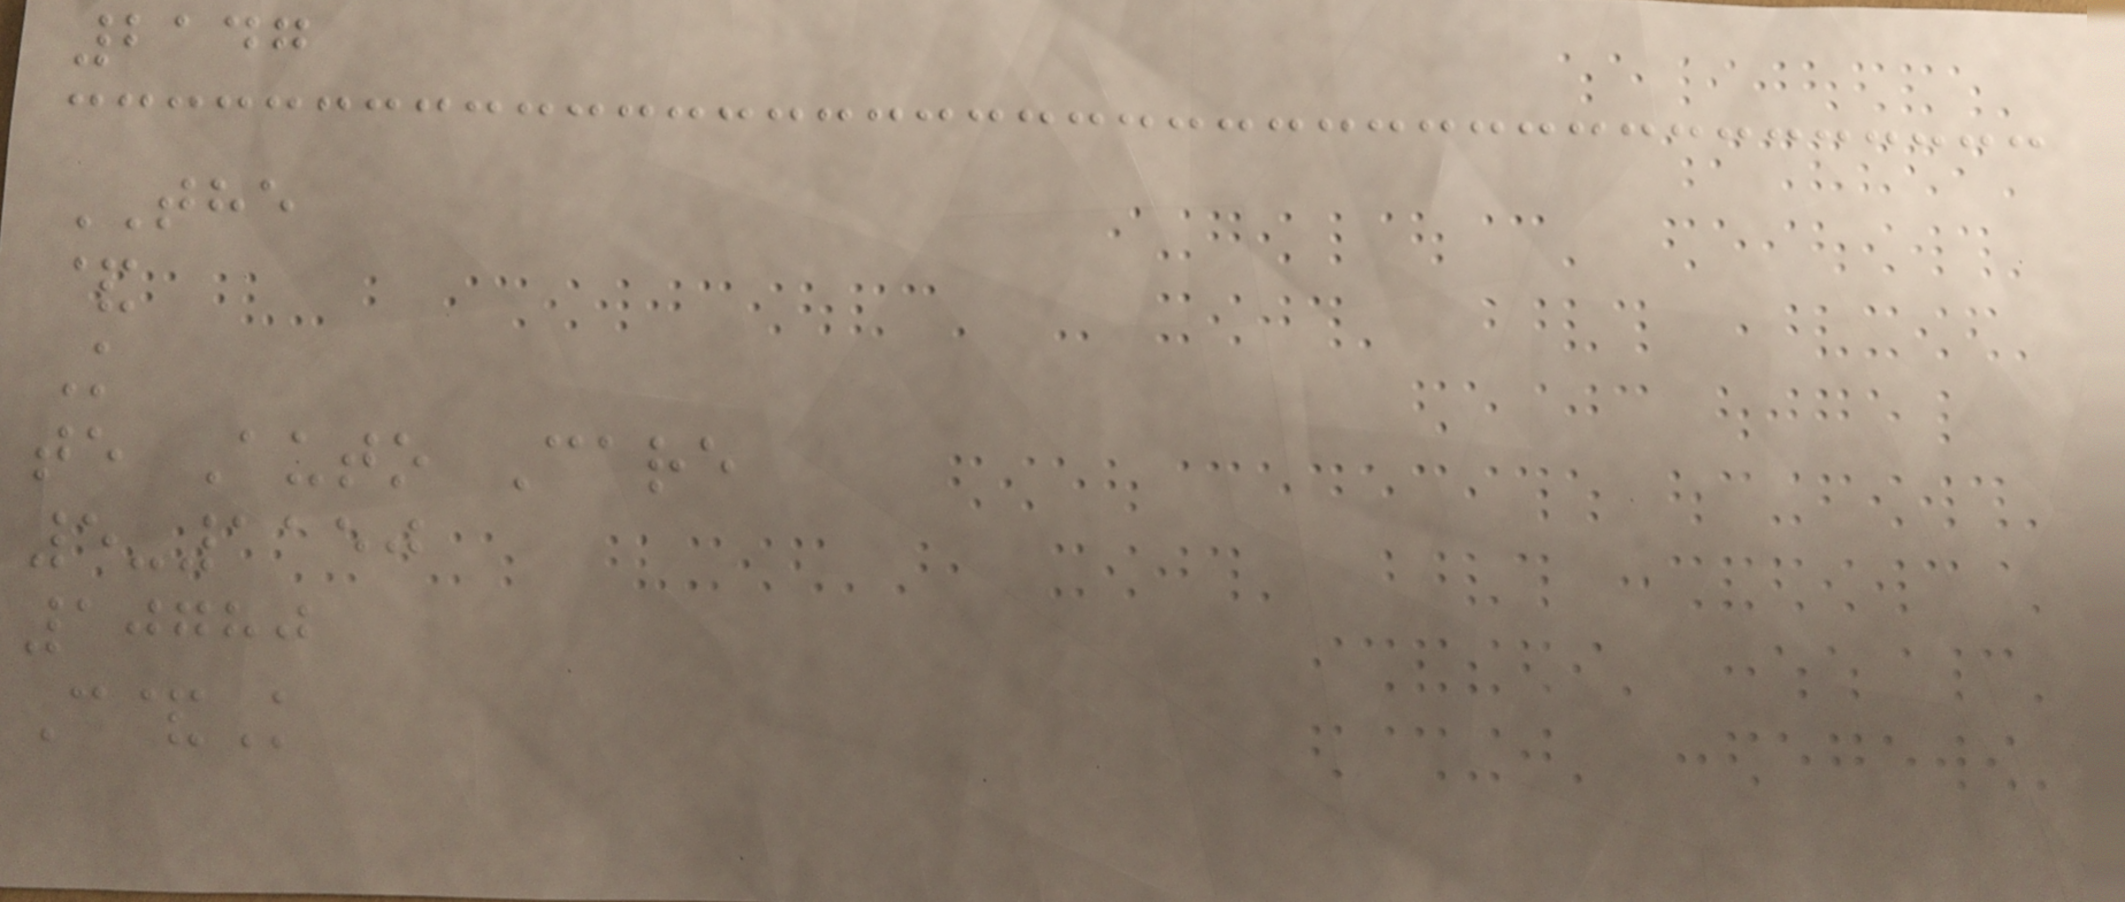2147
THE
&
K
te Auto Care
5-1150
10780
C&K
